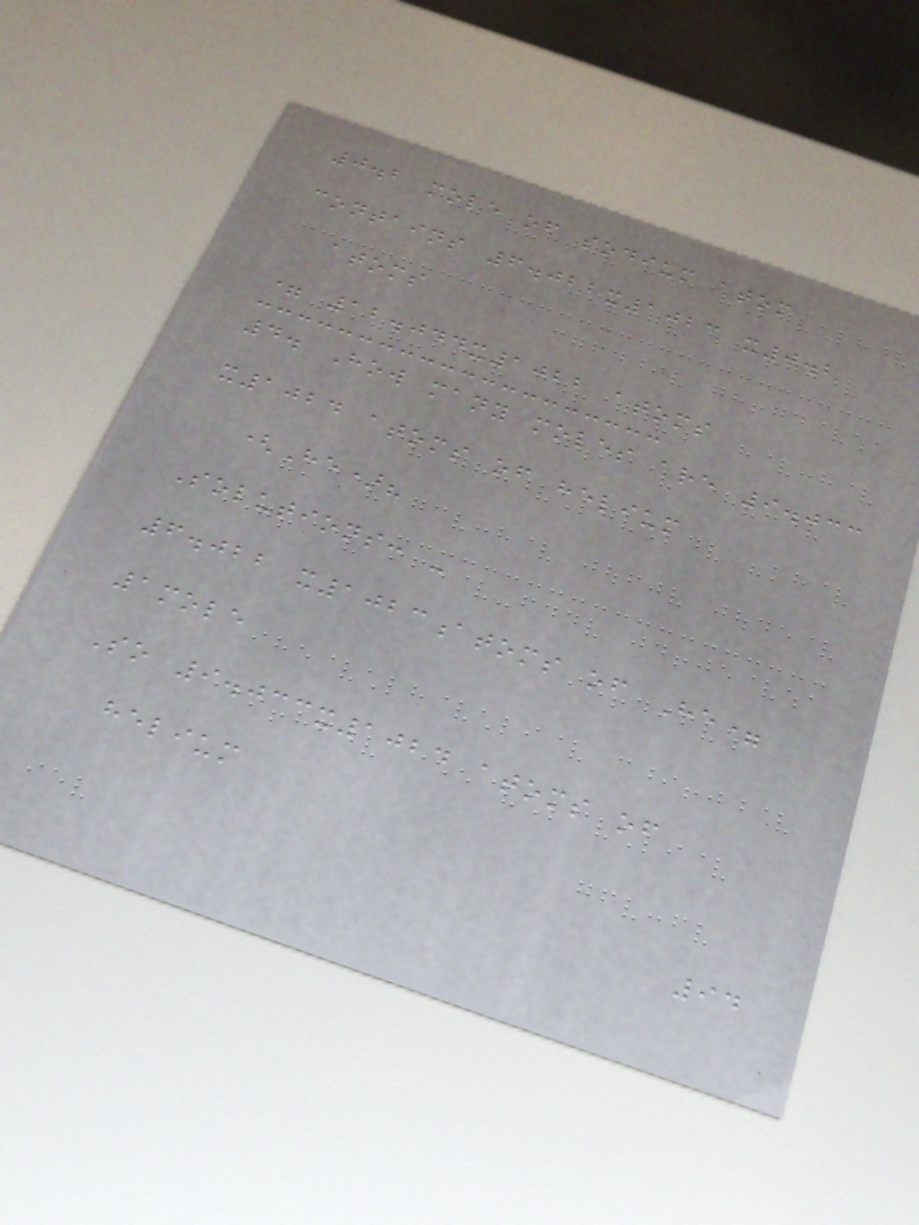0.2 mole of sodium atom
contains 6.022x1023 x0.2
atoms
= 12.044x1022 atoms
4. How many moles are 9.033
x1024 atoms of helium
(He)?
Solutions: -
6.022 x1023atoms of He=
1mole
So 9.033x1024 atoms of
helium
94
